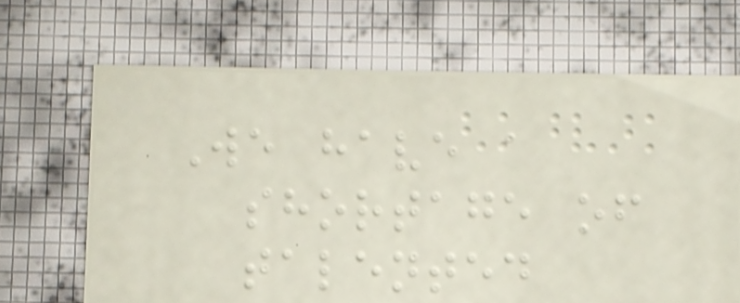We have a
shortage of
talented
